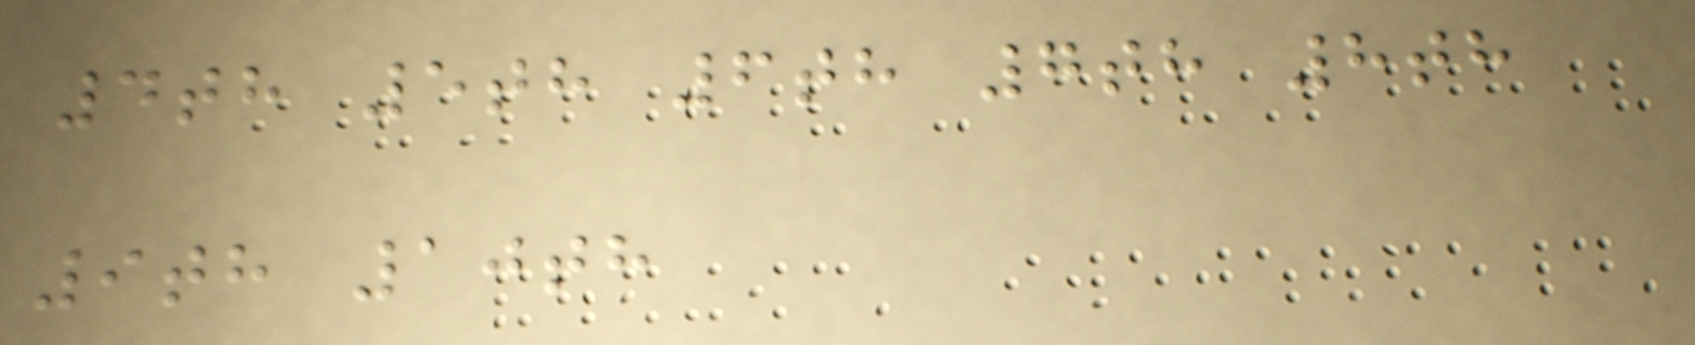4th 5th 6th 7th 8th
9th 10th
